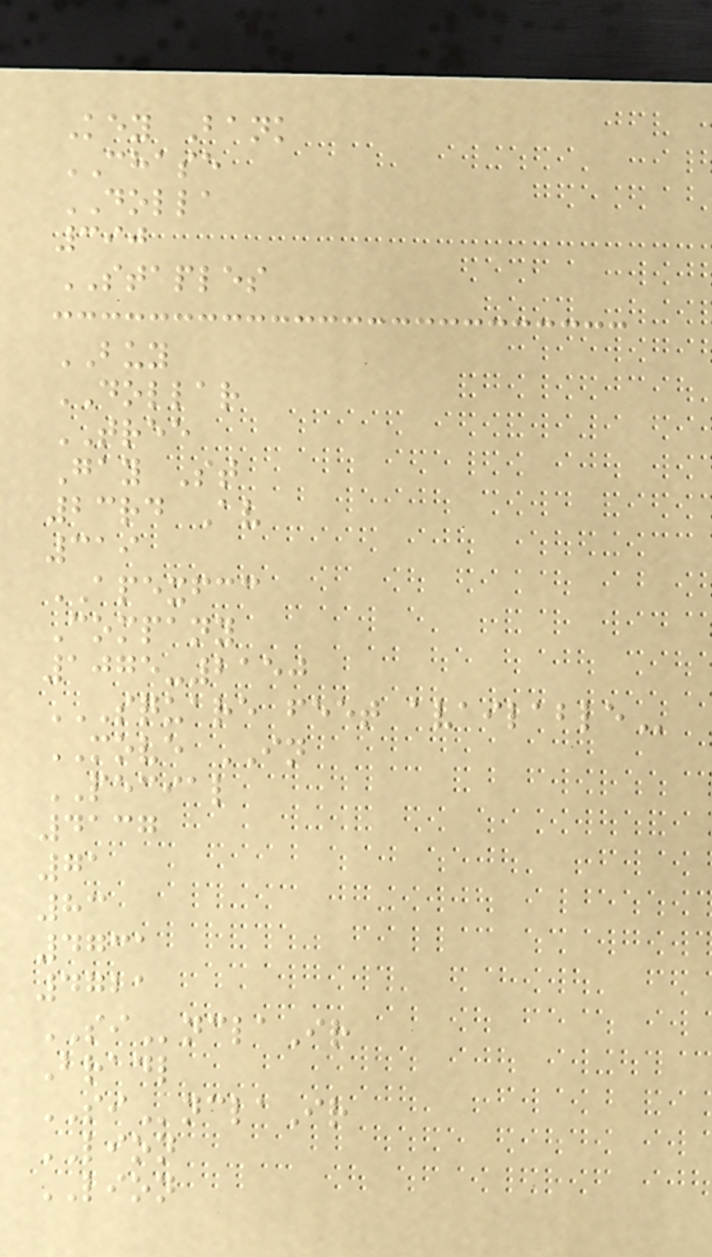Key Bank
CHASE
DOLLA
390
STAPLES
BUY
DOLLAR
TREE
Gay St
23rd Av
319
APEXFCC
Company
1075-2150
SQUARE FEET AVAILABLE
MOVE IN
PECIAL
4137
71
83
4731
4721
SInclaIr
Bradl
SInclaIr
LION
LION
